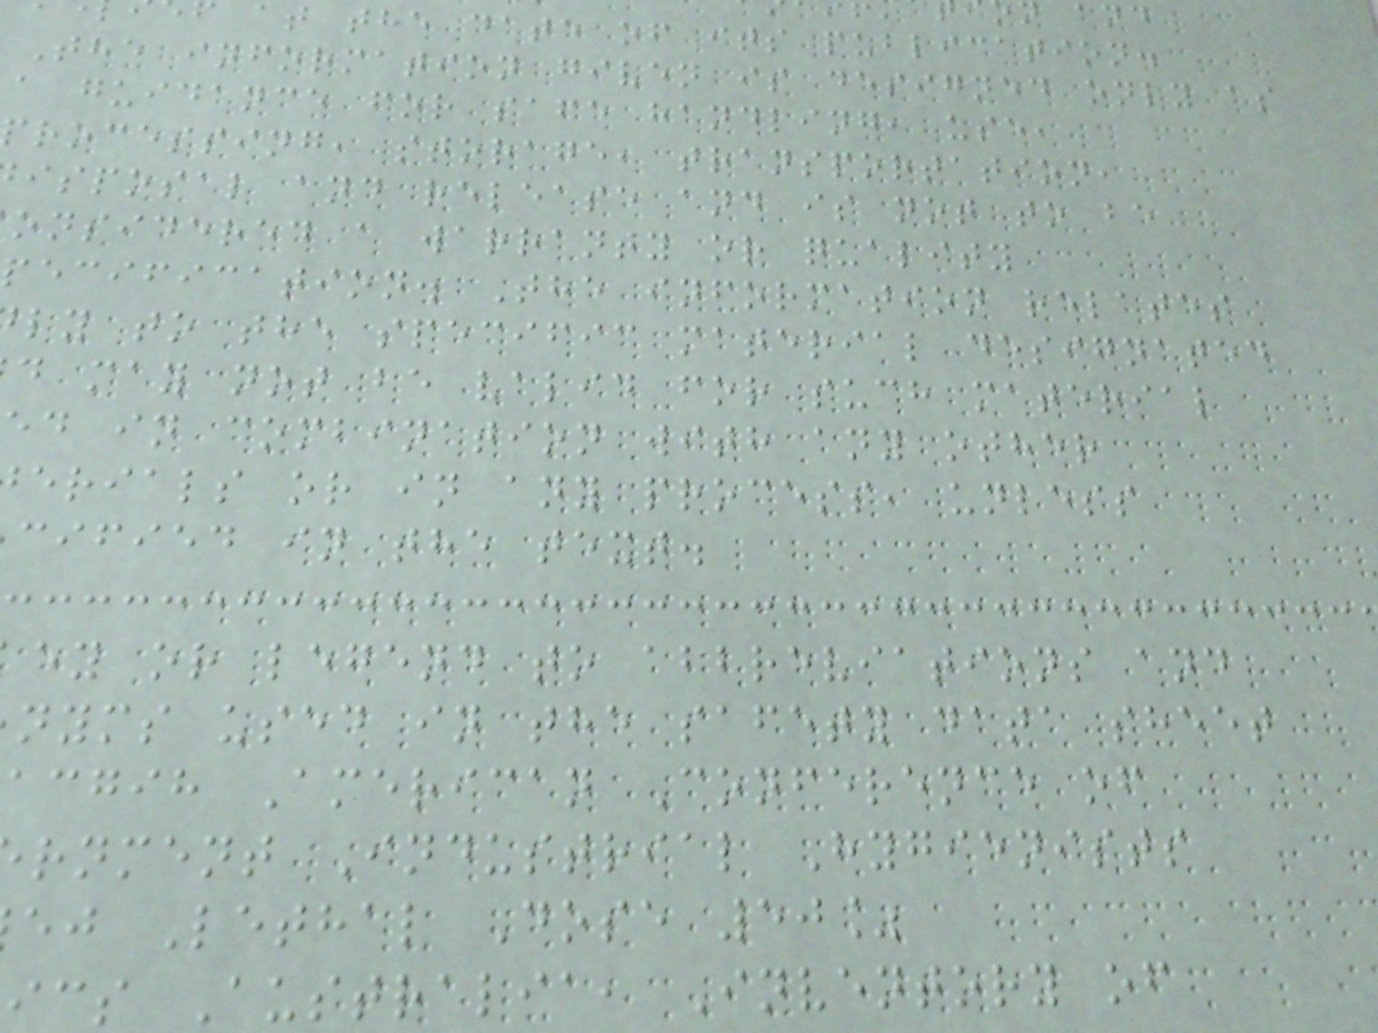at the date of its publication.
The information given is designed only as
a guidance for safe handling, use,
rocessing, storage, transportation,
isposal and release and is not to be
onsidered a warranty or quality
ecification. The information relates
ly to the specific material designated
d may not be valid for such material
ed in combination with any other
erials or in any process, unless
cified in the text.
ey or legend to abbreviations and
nyms used in the safety data sheet
acgih American Conference of
rnment Industrial Hygienists
ej Lethal Dose 50%
ics Australia, Inventory of
